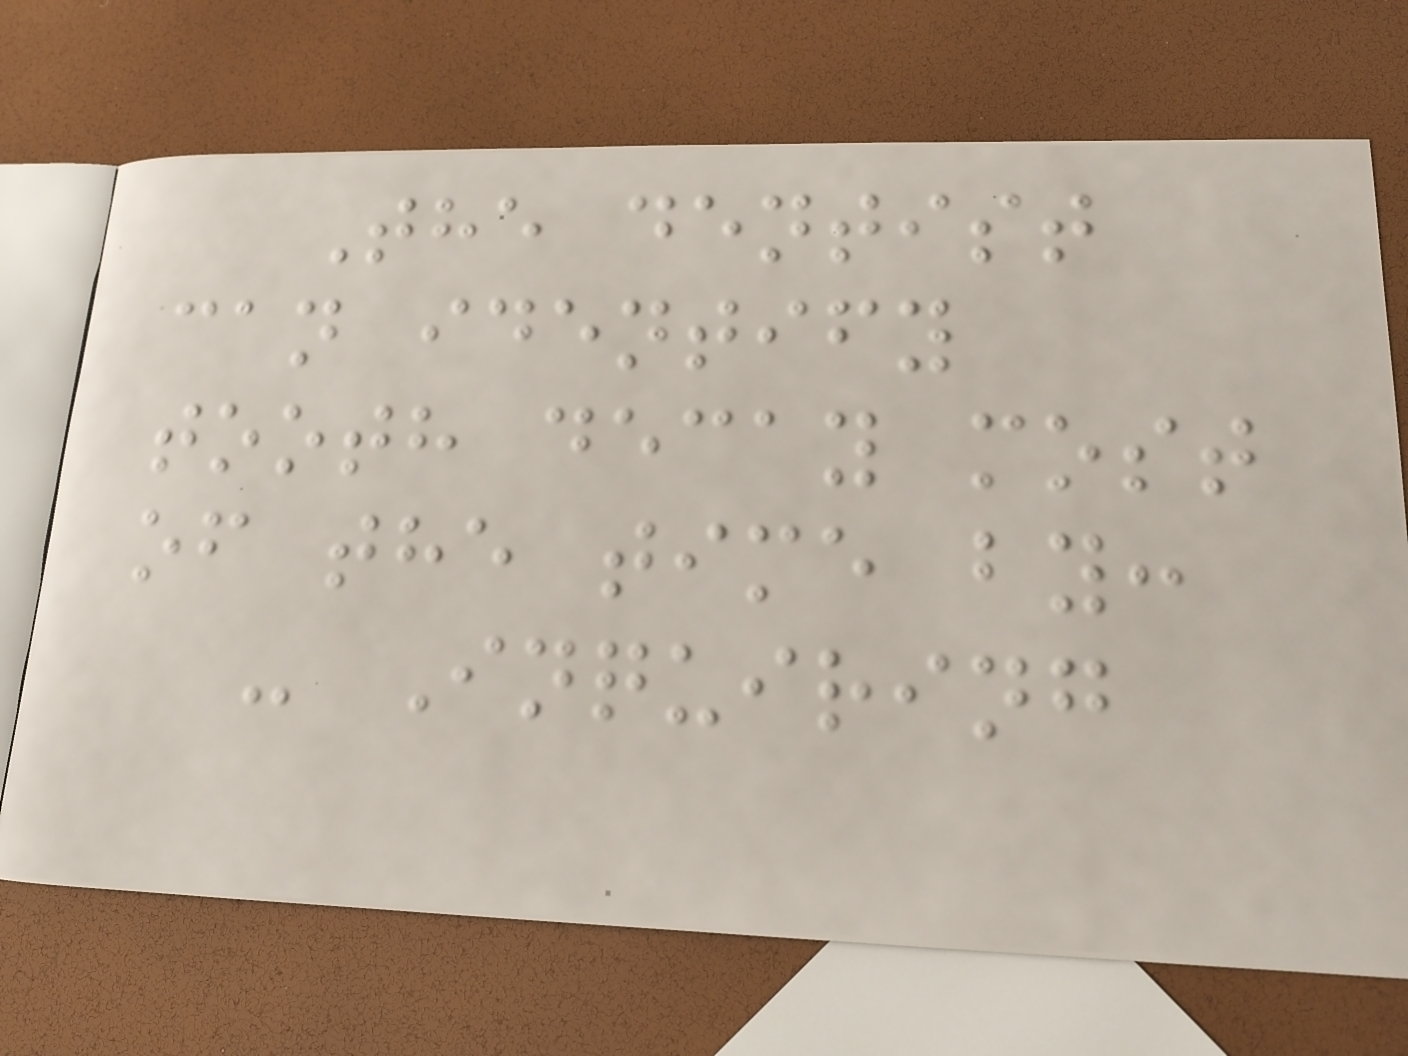The dentist
can identify
tooth decay most
of the time by:
- Inquiring
